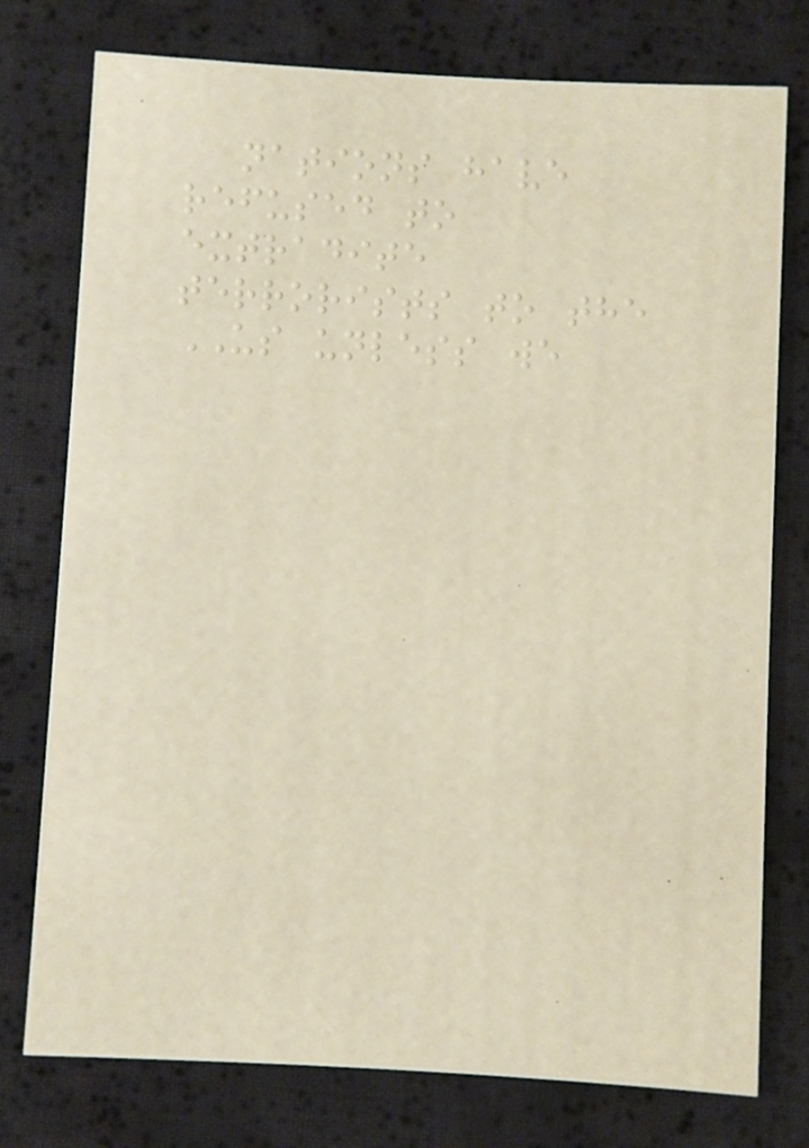nations have
refused to
extradite
terrorists to the
US unless we
